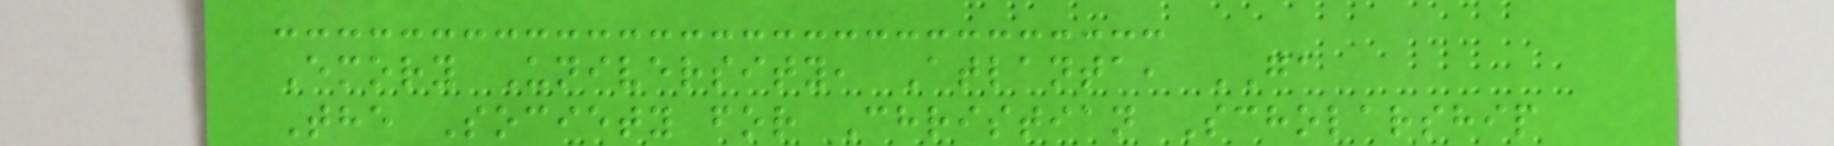Emory University, Atlanta, GA
The Society for Christian Scholarship
